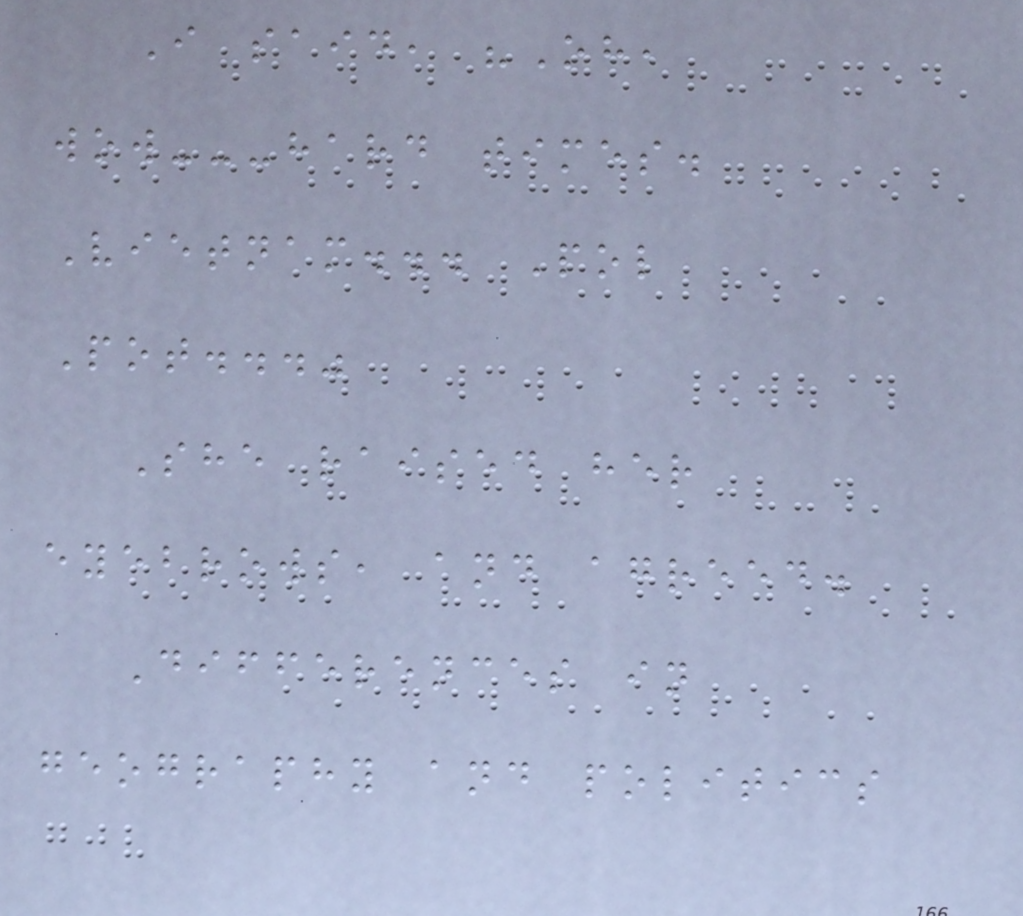I said, "Oh,
wow---hard times.
Vietnam... Pol
Pot..."
She raised her
eyebrows, and agreed.
Differences in
geography and politics
